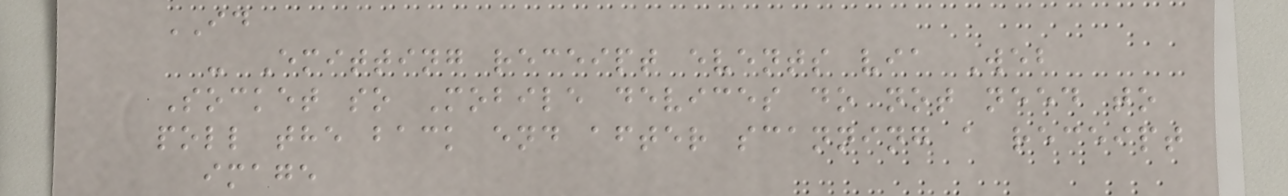ID
- Emitting receipt events via Web
Socket so Mobile devices do not need to
poll the back end after scanning a receipt
image
